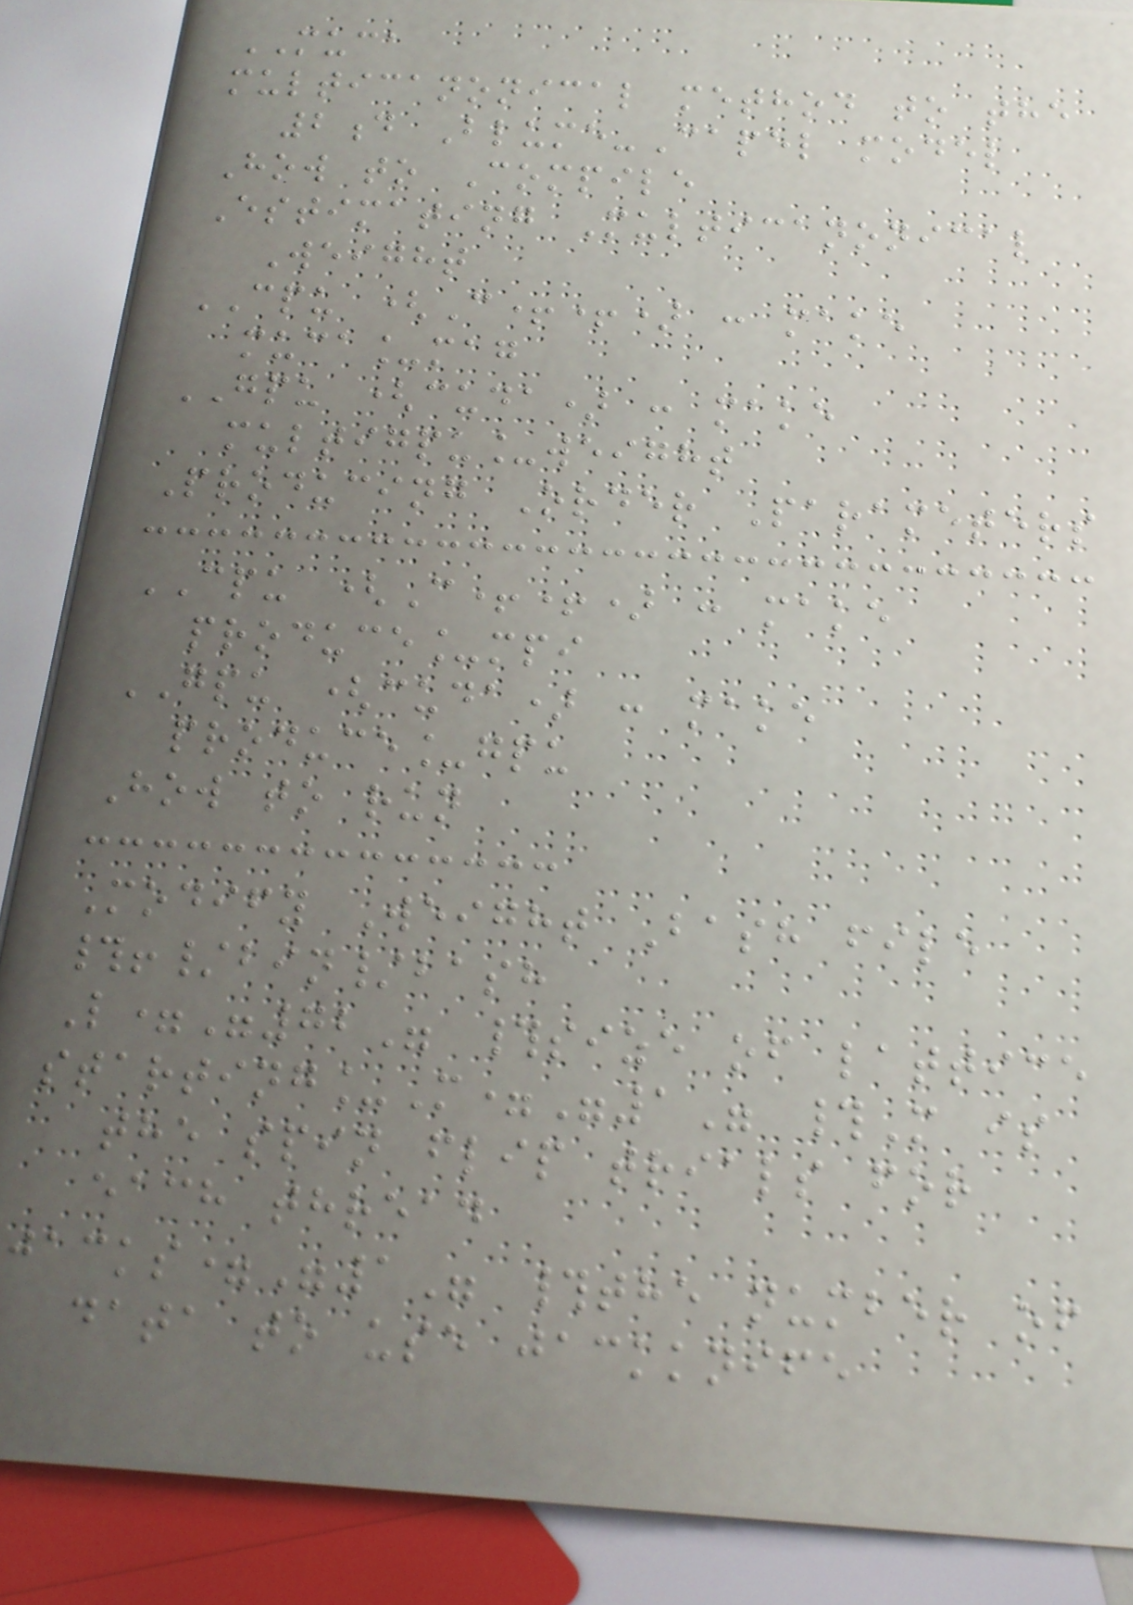MUCA
multicanonical method to the
2d Blume-Capel model
How to Compile
Estimating Multicanonical
Weight
CPU (C++) : make
muca_mag
GPU (cuda) : make
multigpu_weight
Producing Order Parameters
CPU (C++) : make
produce_mpi
GPU (cuda) : make
produce_gpu
How to run
Modify Weight Bash file
#!/bin/bash
L="72" #size of lattice
starting_M="1" #M is
the spin flip trials for
each thread
jacks="1" #the number of
data to use jackknife
